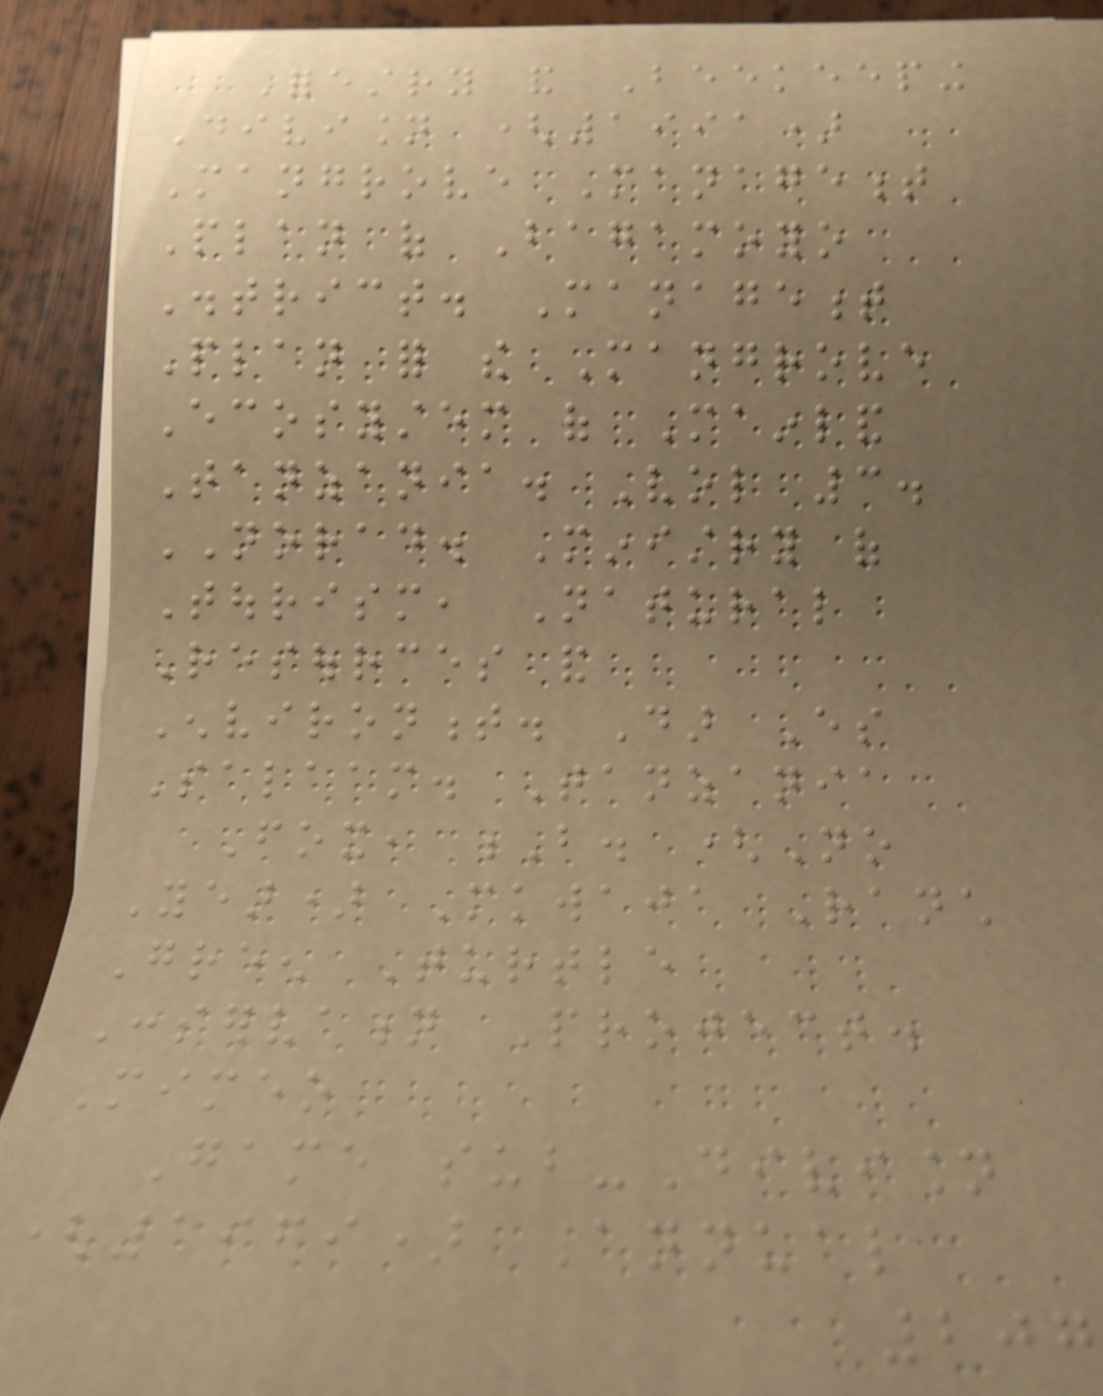Forestry and Beekeeping
Division (1991)
Mangrove Management
Plan of Bagamoyo
District. Management
Plan for the Mangrove
Ecosystem of Mainland
Tanzania. Vol 3.
NORAD. Ministry of
Tourism, Natural
Resources and
Environment. Dar Es
Salaam. Tanzania
Fox, B. (No
Year) Mkwaja Ranch
Green Turtle
Conservation Project.
Mimeo
Game sub-Division
(1969) Annual
207
